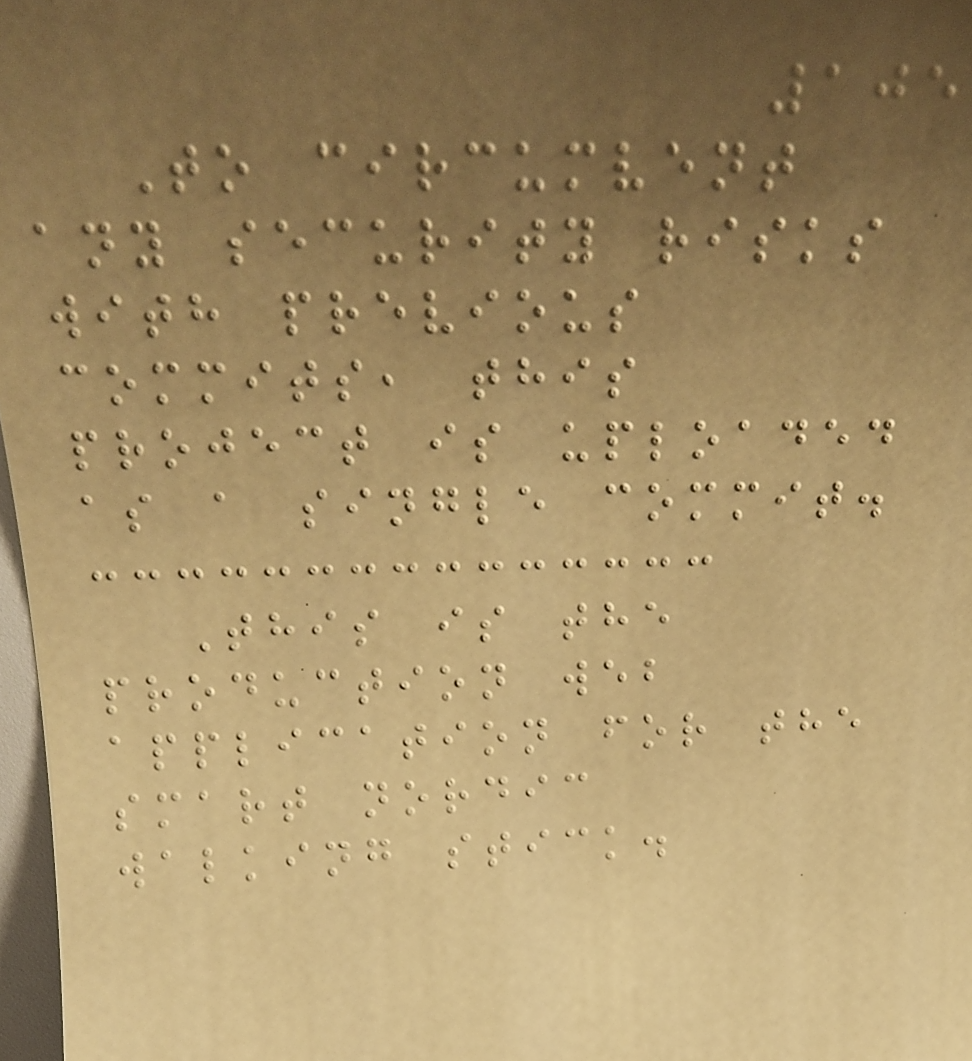105
To circumvent
any security risks
with previous
commits, this
project is uploaded
as a single commit.
This is the
production web
application for the
smart nordic
walking stick.
